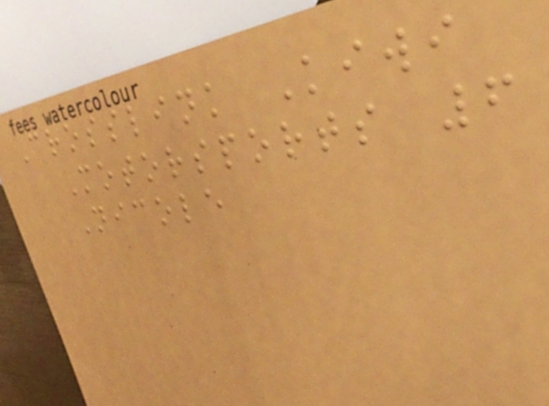Crosslink Kiwi
Motorsports 6
Nicole
